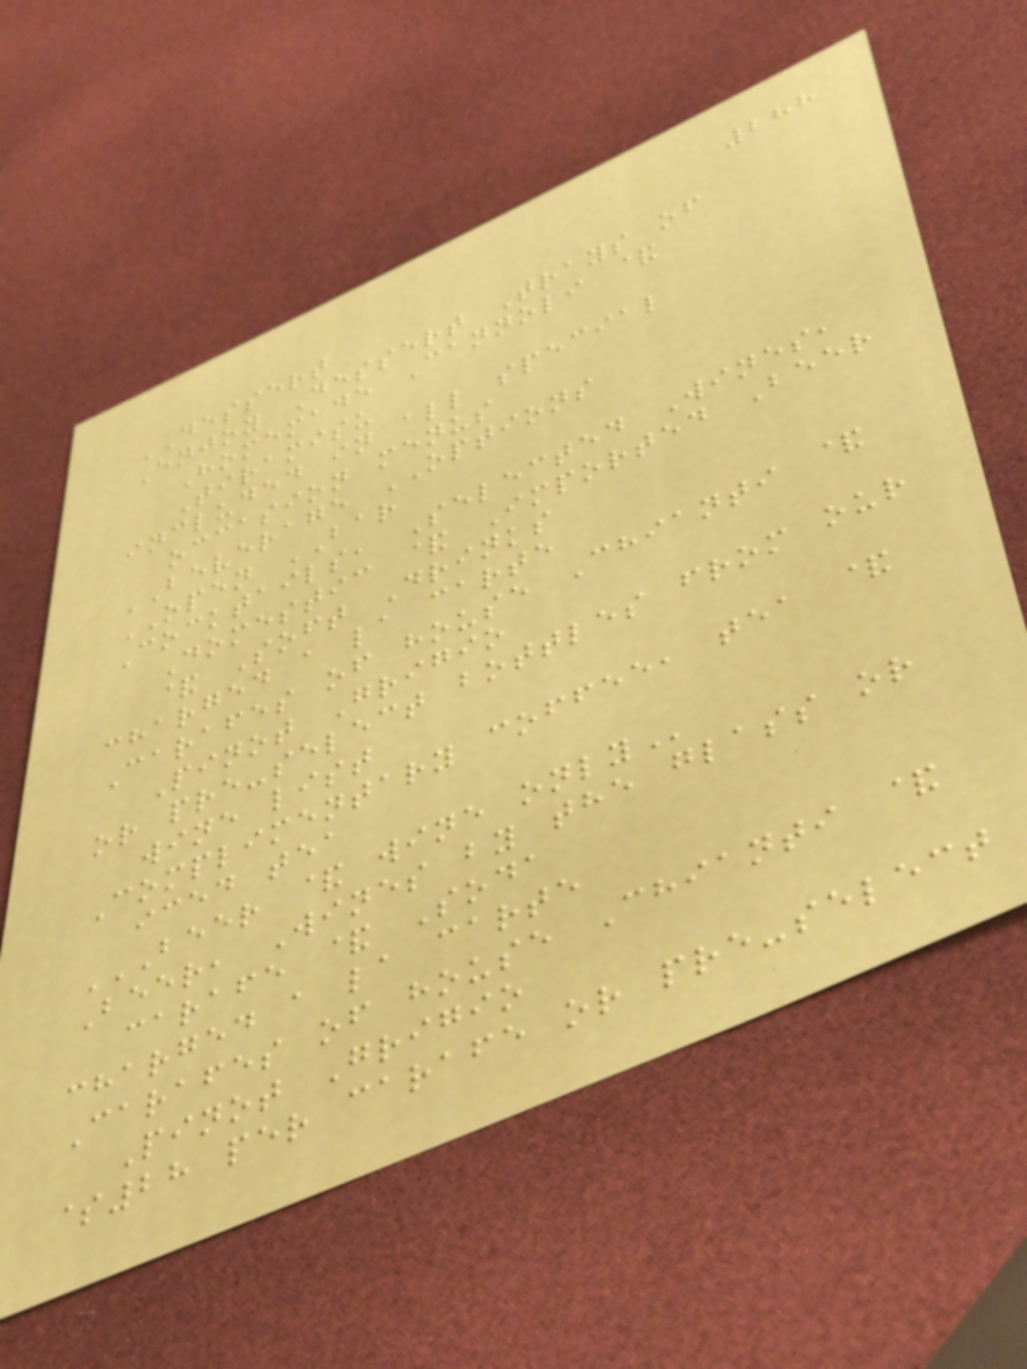288
DESSERT
Enjoy Dessert Trays of
Homemade Cannoli &
Tiramisu
included in all special
occasion menus
BEVERAGE OPTIONS
OPEN BAR
Cocktails, Selected Wines,
Domestic & Imported Beer
& Soft Drinks
charged a la carte
Carafes of house Chianti &
Pinot Grigio
or pre-select bottles from our
wine list
Complimentary coffee, tea &
iced tea
BEER & WINE ONLY
Beer, Wines by the glass or
carafe & Soda
charged a la carte
Carafes of house Chianti &
Pinot Grigio
$28 per carafe or pre-select
